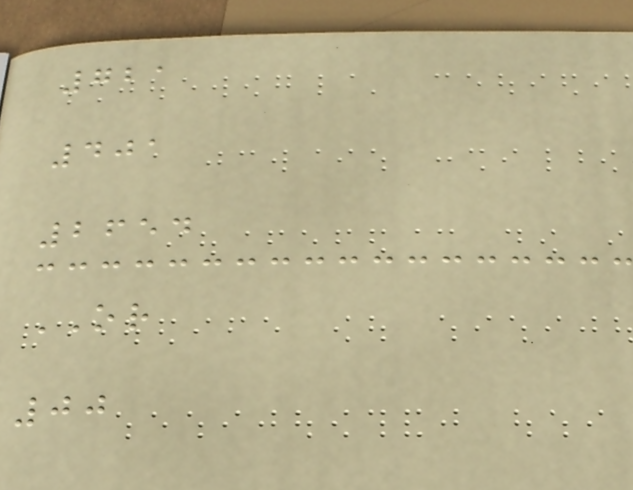721
401
2654
OR
00
